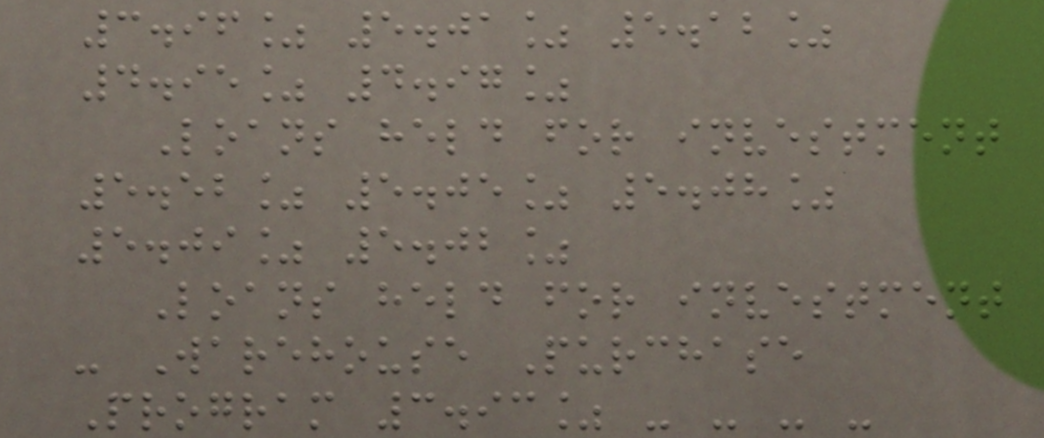3.96% 5.01% 5.12%
4.95% 4.97%
Loans held for investment
5.52% 5.05% 5.08%
5.09% 5.02%
Loans held for investment
- Warehouse Purchase
Program 3.93% - - - -
